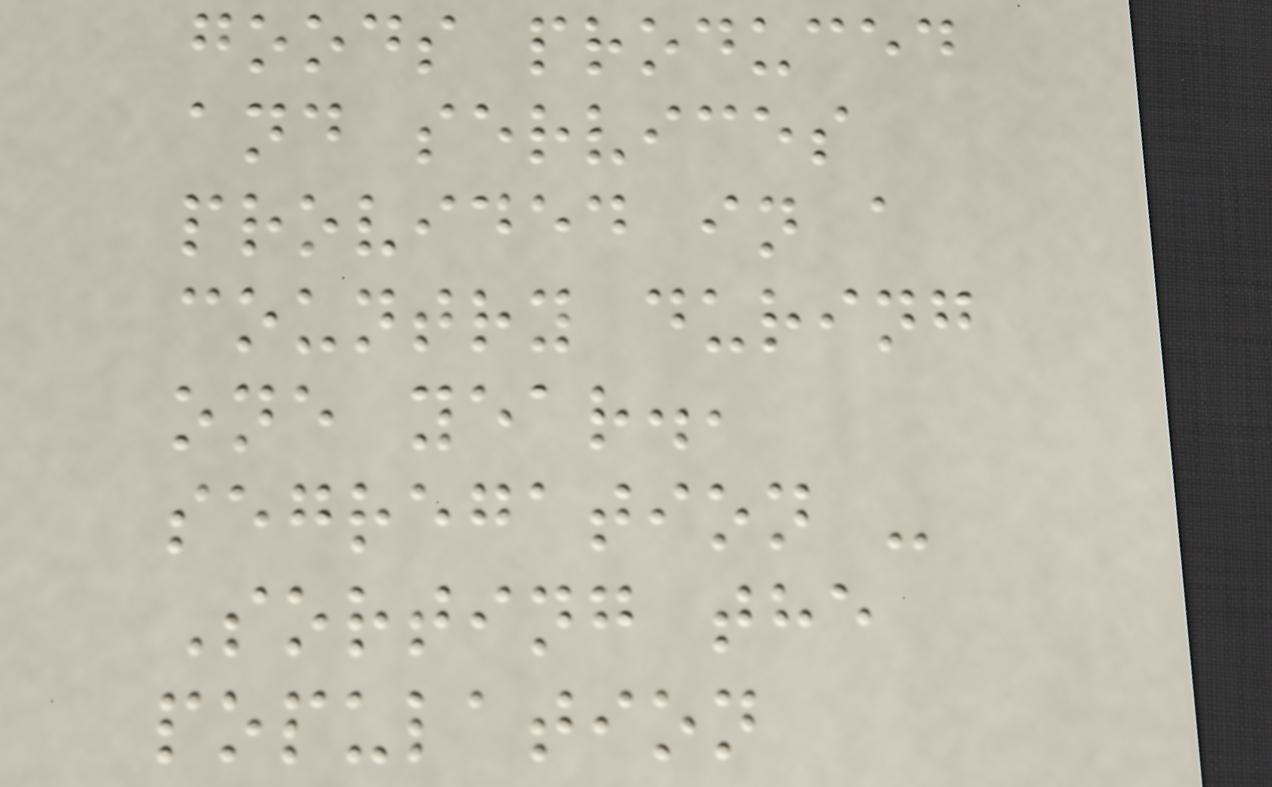goods produced
and services
provided in a
country during
one year.,
segregation -
Sorting the
population
